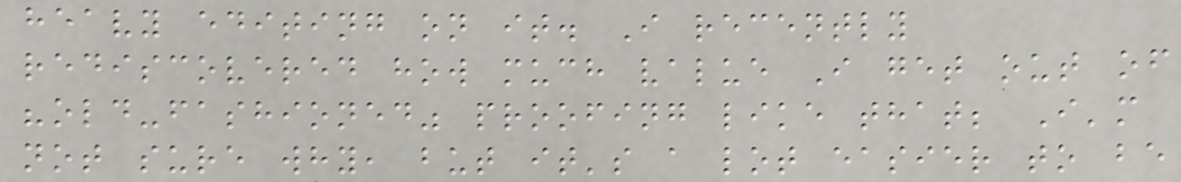heavy editing on it. I recently
rediscovered how much value I get out of
"old-fashioned" proofing like that; I'm
not sure why, but it's a lot easier to be
